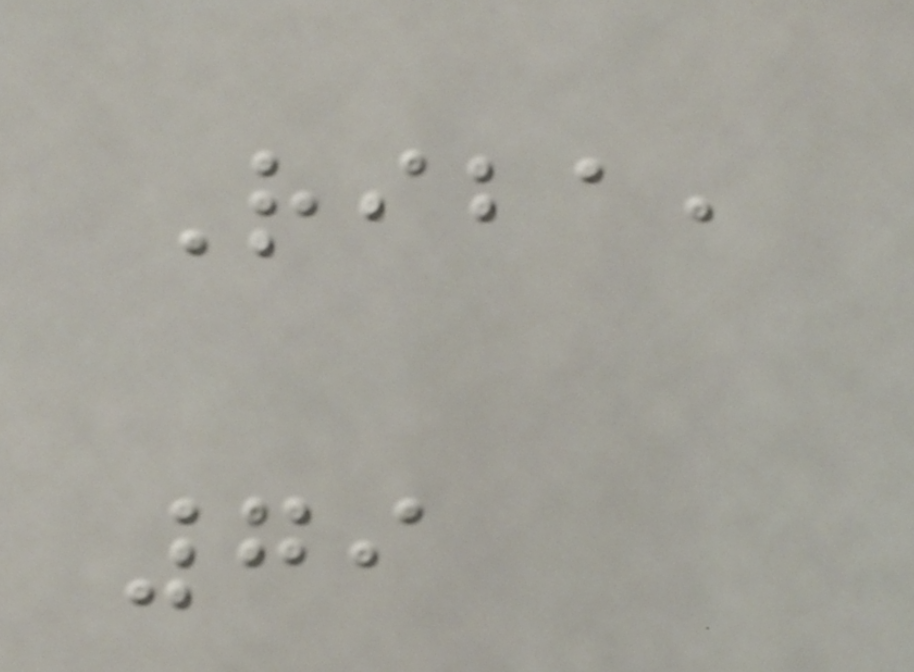Riba,
79
